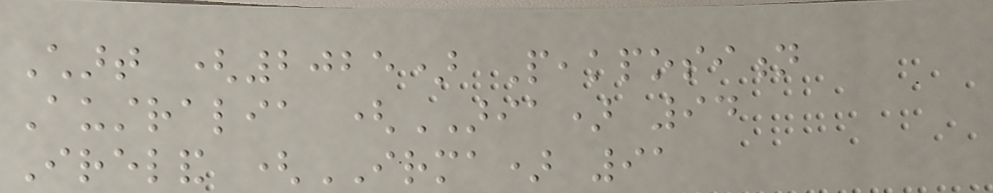Chart (2025) Peakposition
Australia (ARIA) 94
Ireland (IRMA) 91
